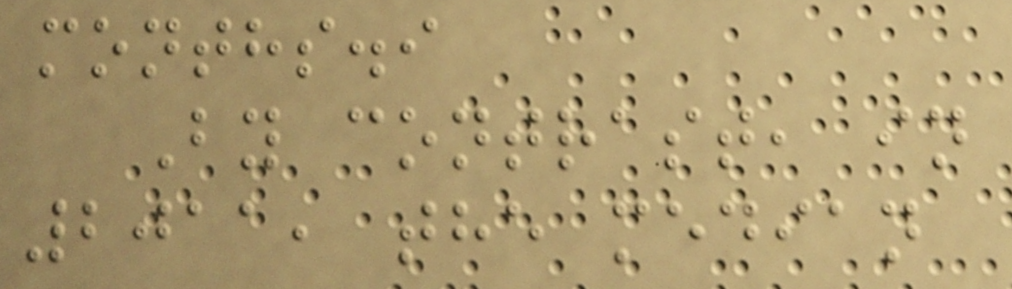months.i
By contrast, in
2011, the median
